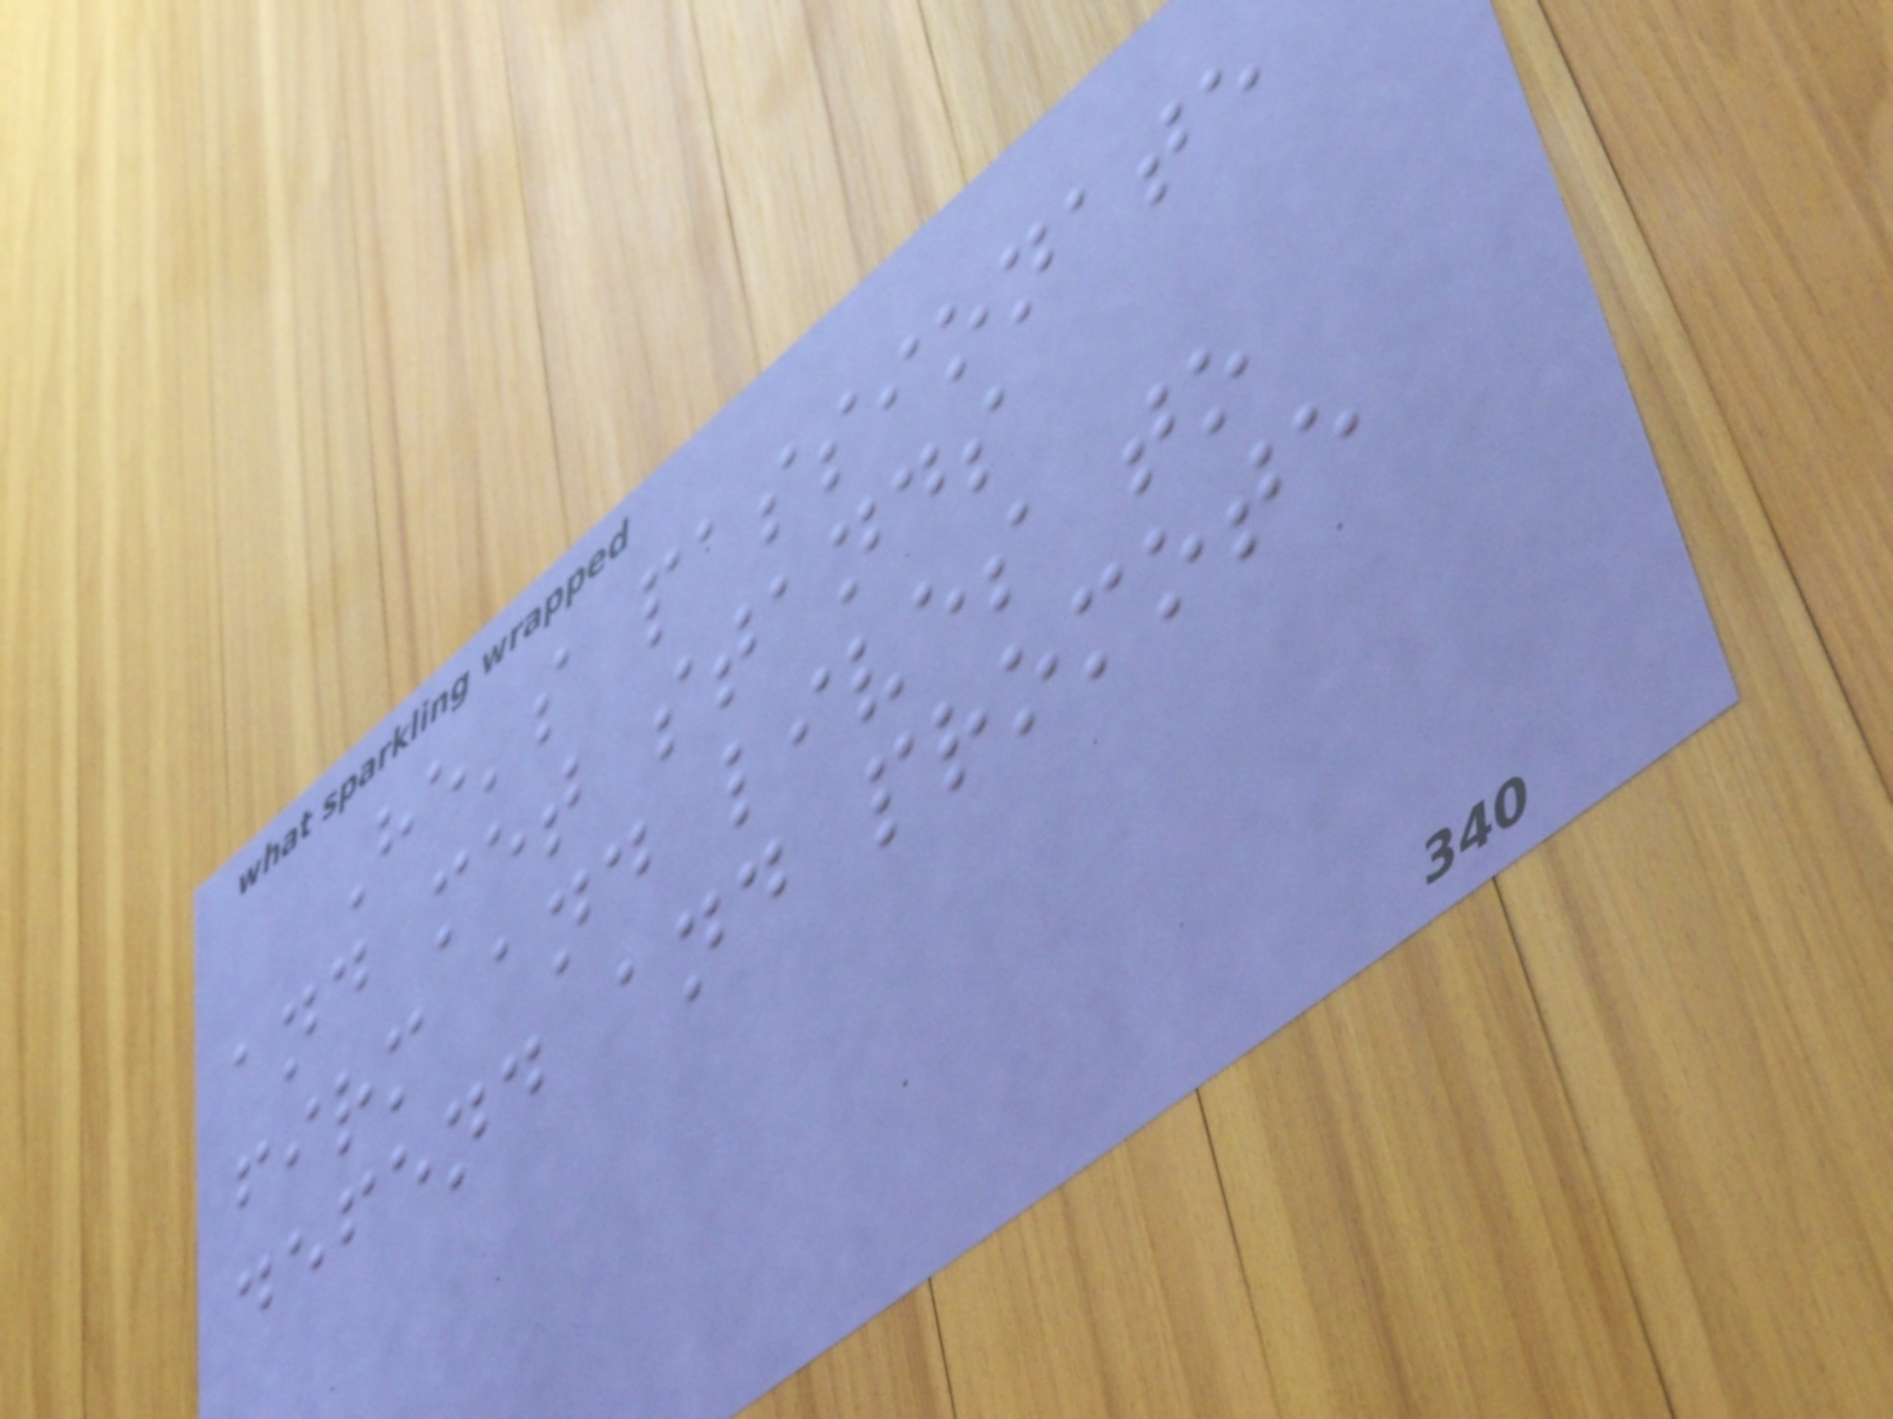He's passionate
and met stands
firm and lives to
defend and promote
